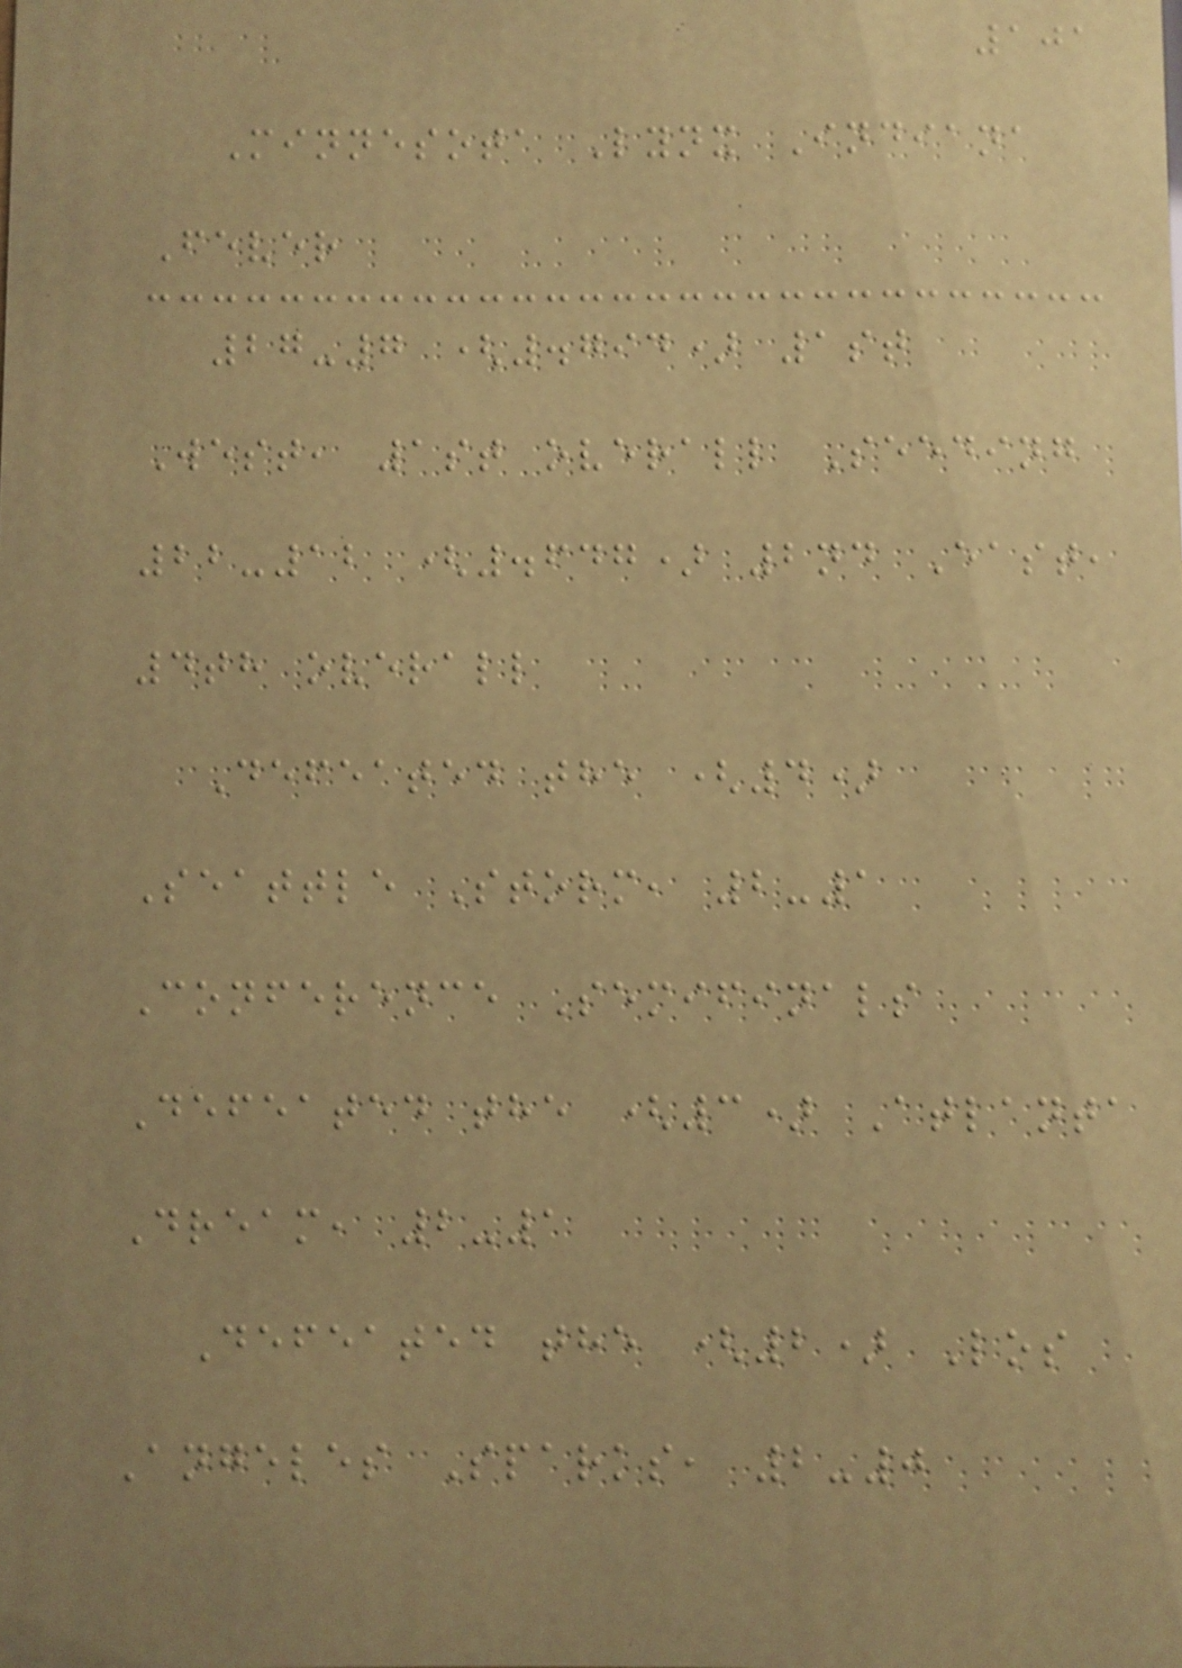101
Minnesota Lynx Indiana
Fever
27-7 (.794) 1st
West, 1st overall Seeding
22-12 (.647) 2nd East,
4th overall
Defeated the (4)
Seattle Storm, 2-1
Conference Semifinals
Defeated the (3) Atlanta
Dream, 2-1
Defeated the (2) Los
Angeles Sparks, 2-0
